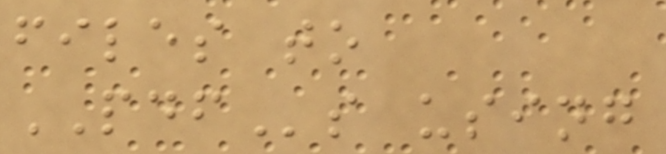files to
PDFs using
